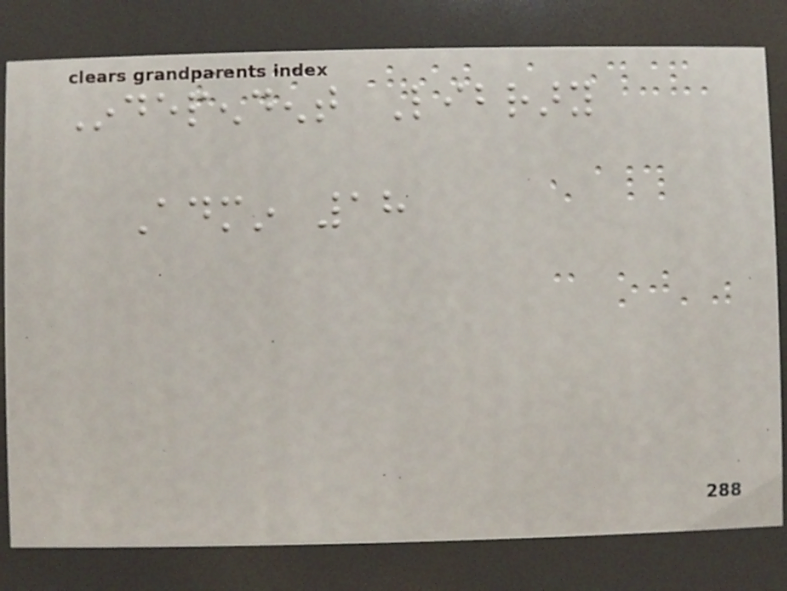Independent Library
Admin 18
